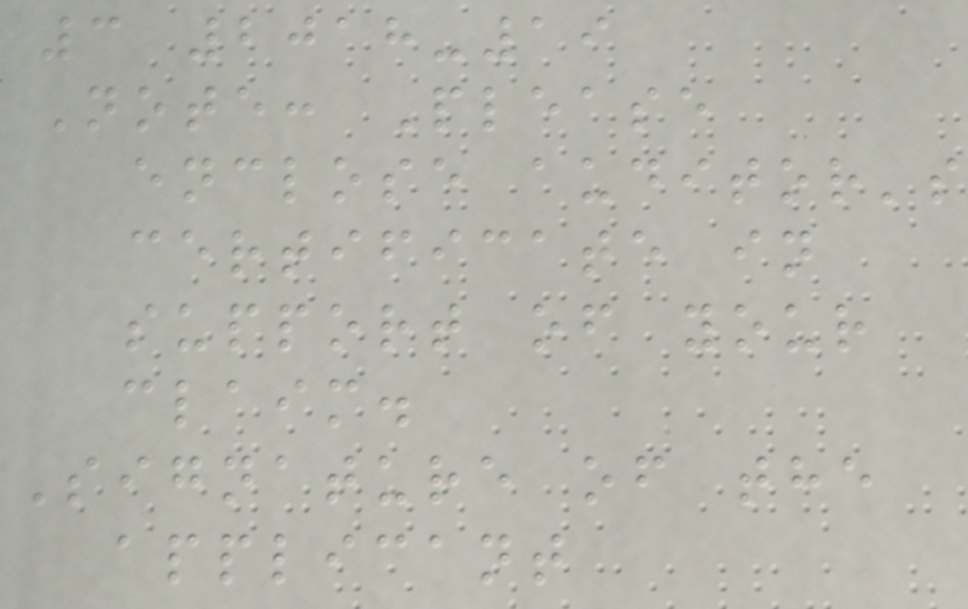3 2018-19
Note: Please
enclose auditor's
certificate in
support of your
claim.
Signature of the
applicant
